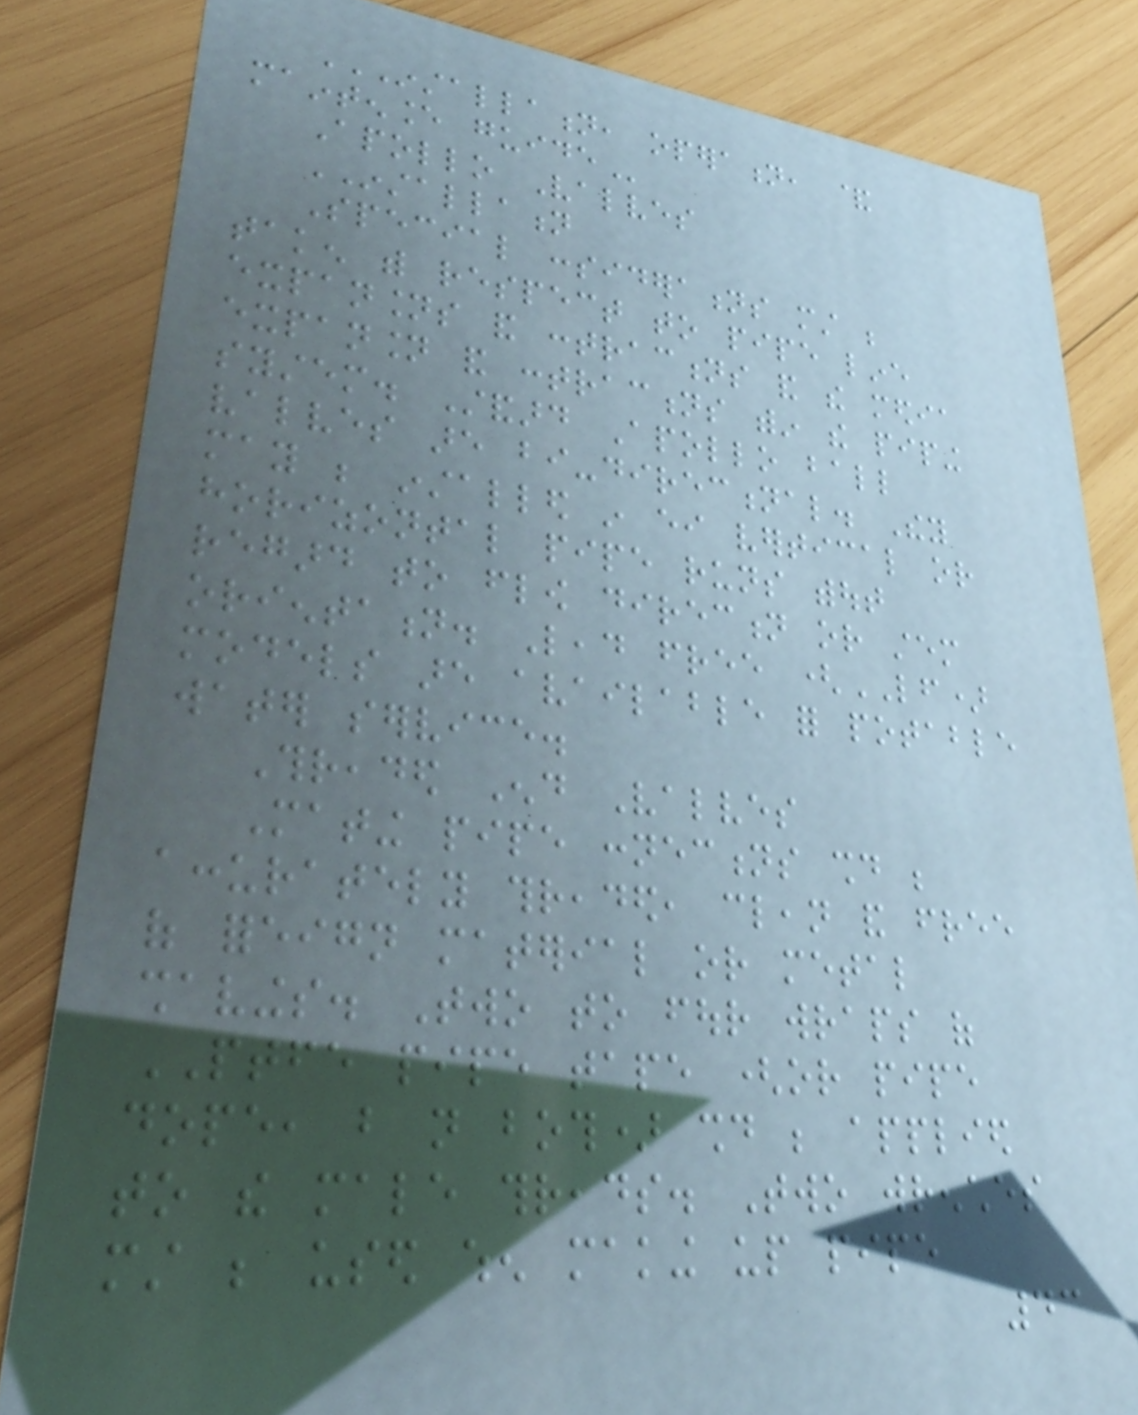INSTALLATION, OPERATION, &
MAINTENANCE GUIDE
Apollo Valves
INSTALLATION
Special considerations must be
taken with respect to pipe line
expansions and contractions and the media
expansion and contractions within the piping
system. Standard Apollo ball
valves are bi-directional. They
may be installed in either vertical or
horizontal pipe runs without
regard to flow direction or stem
orientation. Lead free (LF)
models are available for potable
water service.
Threaded End Valves
Mating pipe connections should be
accurately threaded, clean and free
of foreign material or metal
shavings. Two to four wraps of
PTFE pipe tape (or pipe
dope, but not both) should be applied
to the male threads. Two wrenches
must be used when making up pipe
43
